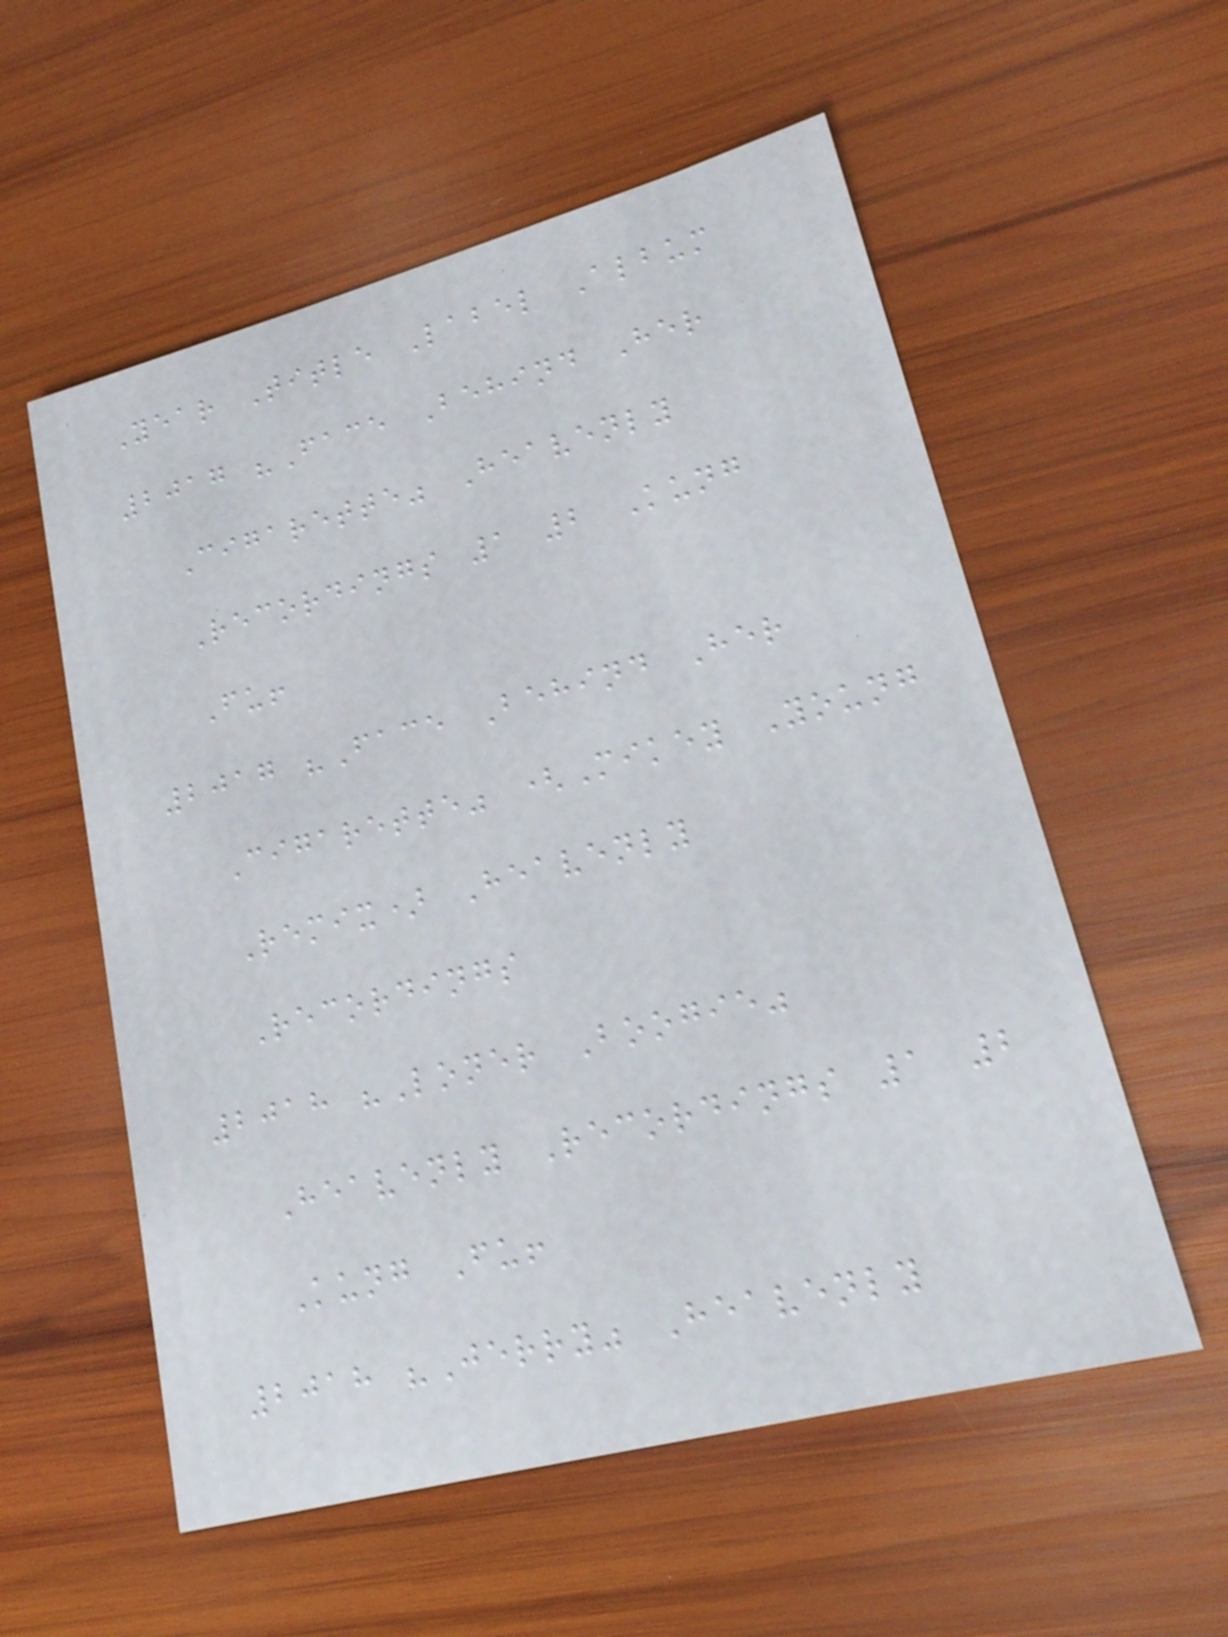Year Title Label Album
2017 "Face Behind Her
Cigarette" Heavenly
Recordings 1 2 Kung
Fu!
2017 "Face Behind Her
Cigarette" (Mikey Young
Remix) Heavenly
Recordings
2018 "Loner Boogie"
Heavenly Recordings 1 2
Kung Fu!
2018 "Jerry" Heavenly
